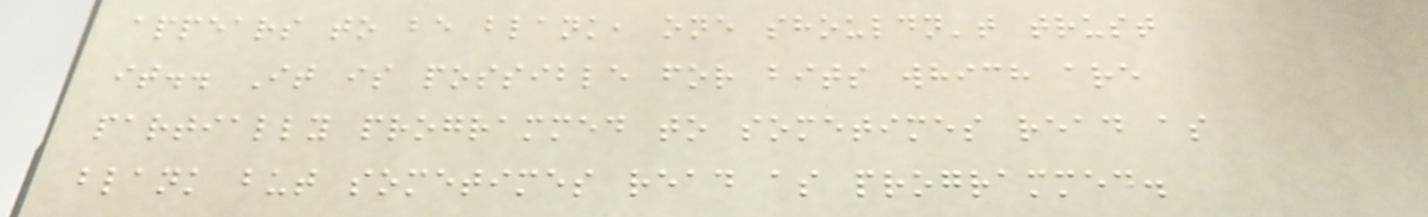appears to be blank, one shouldn't trust
it.. It is possible for bits which are
partially programmed to sometimes read as
blank but sometimes read as programmed.
